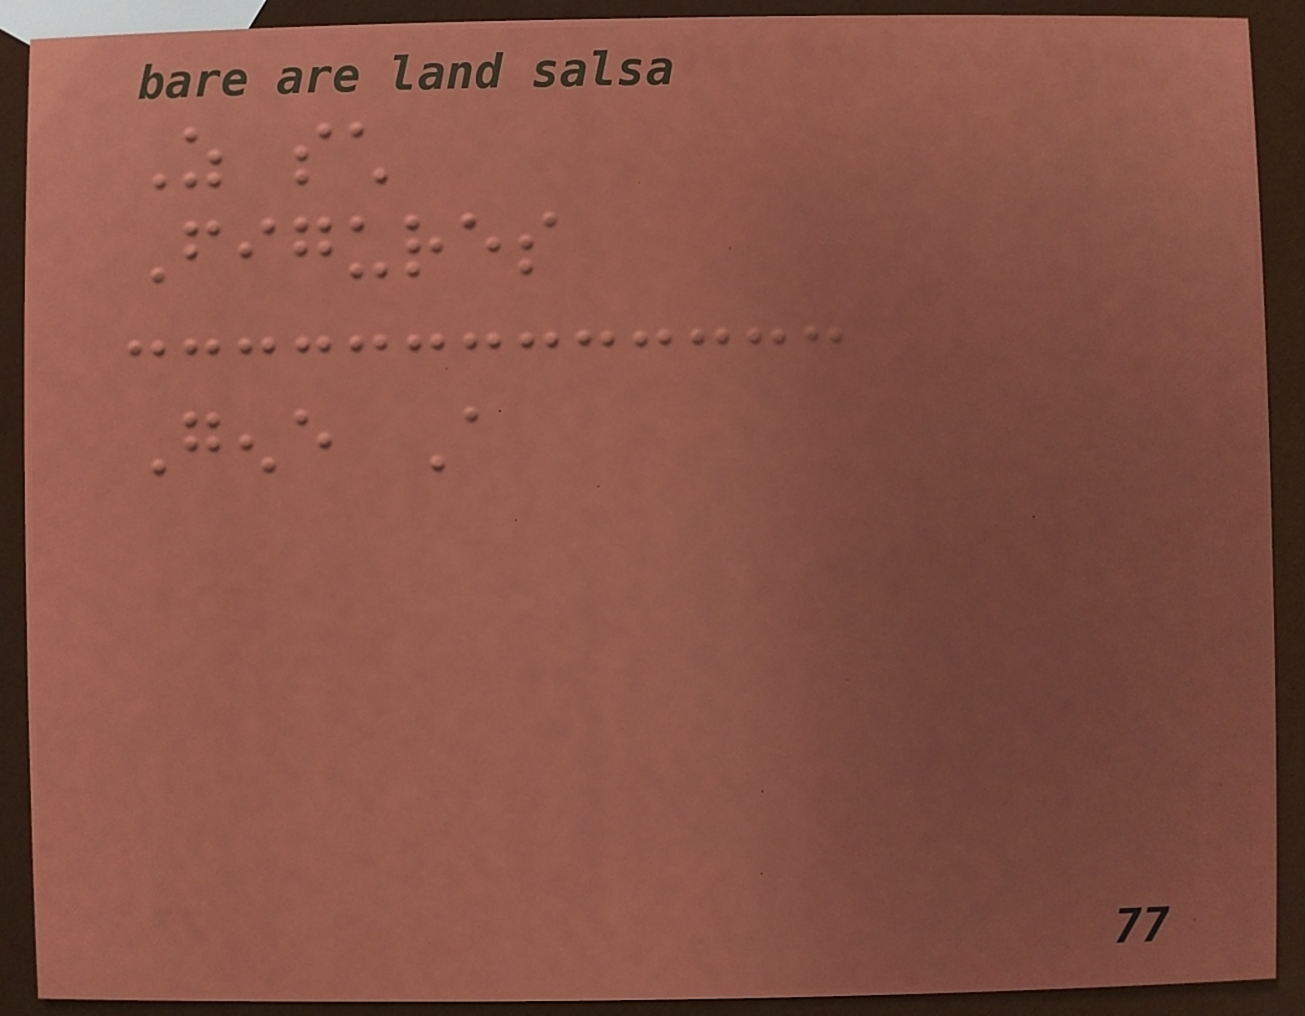As such
Figures
Gene A
